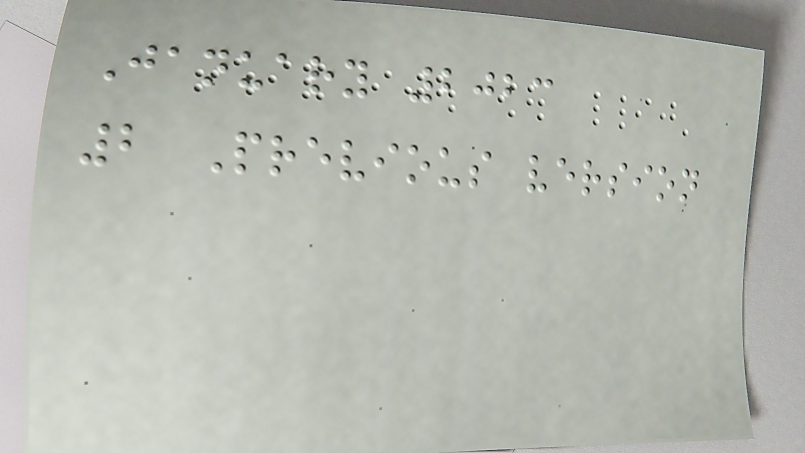January 2023
2 Previous version
